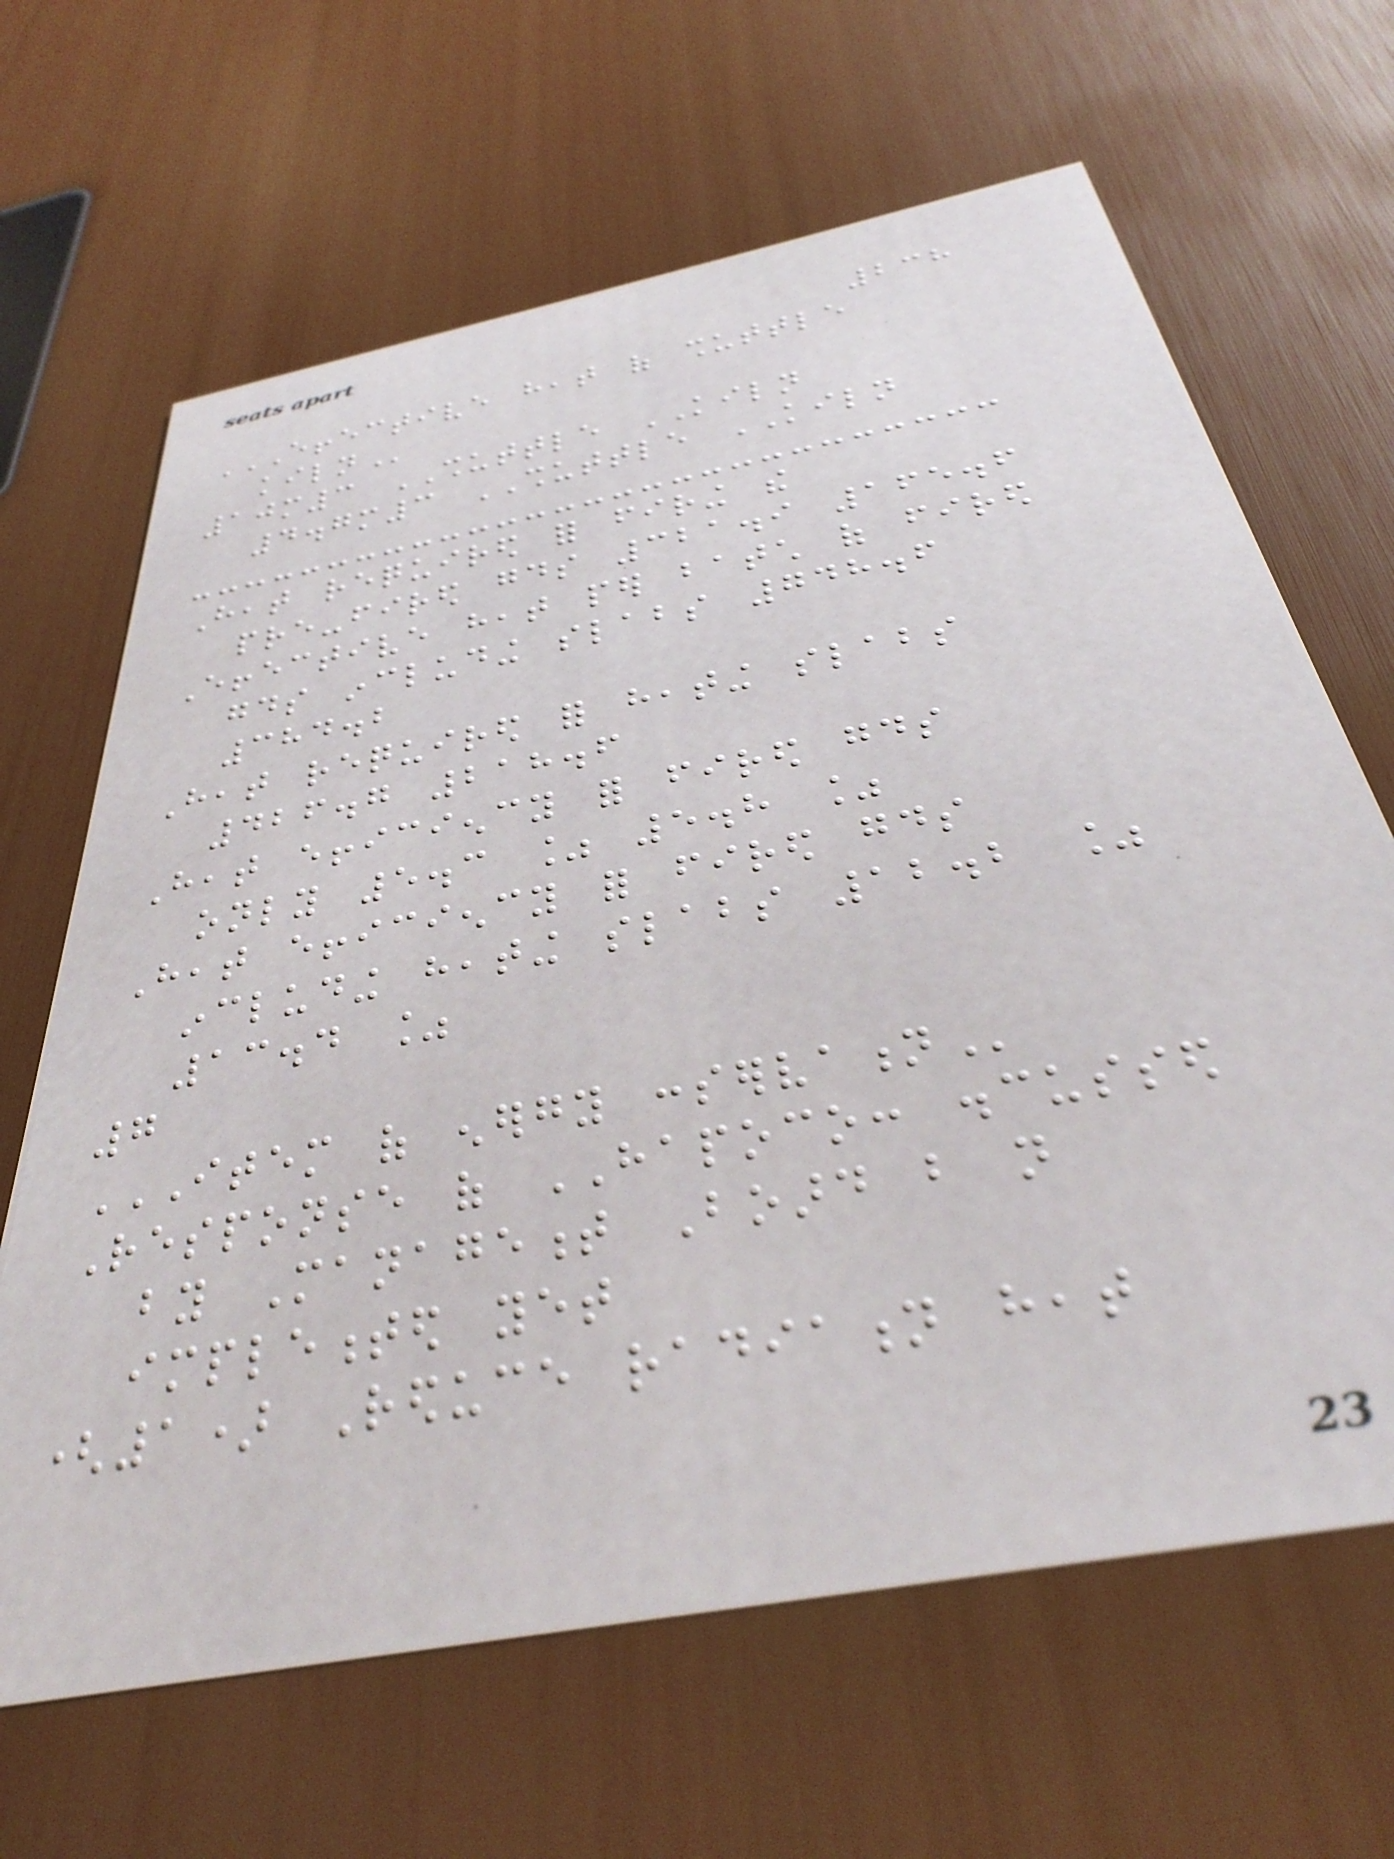238
EFFECTIVE HEAT OF SHUTTLE
KILN
10m3 SHUTTLE KILN
4.7m3 SHUTTLE KILN
Heat required for firing the
pre-fired goods 321.9 165.6
Effective heat per batch of fired
goods including slabs 748.6
384.2
Heat required for heating slabs
426.7 218.6
Heat efficiency for fired goods
only 5.3 % 5.8 %
Heat efficiency for fired goods
including heating slabs 12.2 %
13.4 %
7
ITEM OF ENERGY CONSERVATION
Response of HAPOCO: discussed
by Management Board but not
implemented yet
(1) Reduce radiation heat
